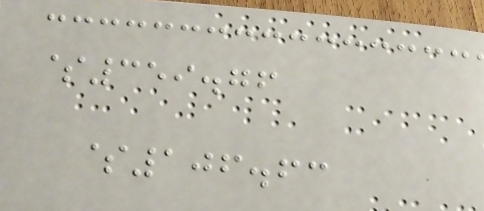$359.76
$106.63
